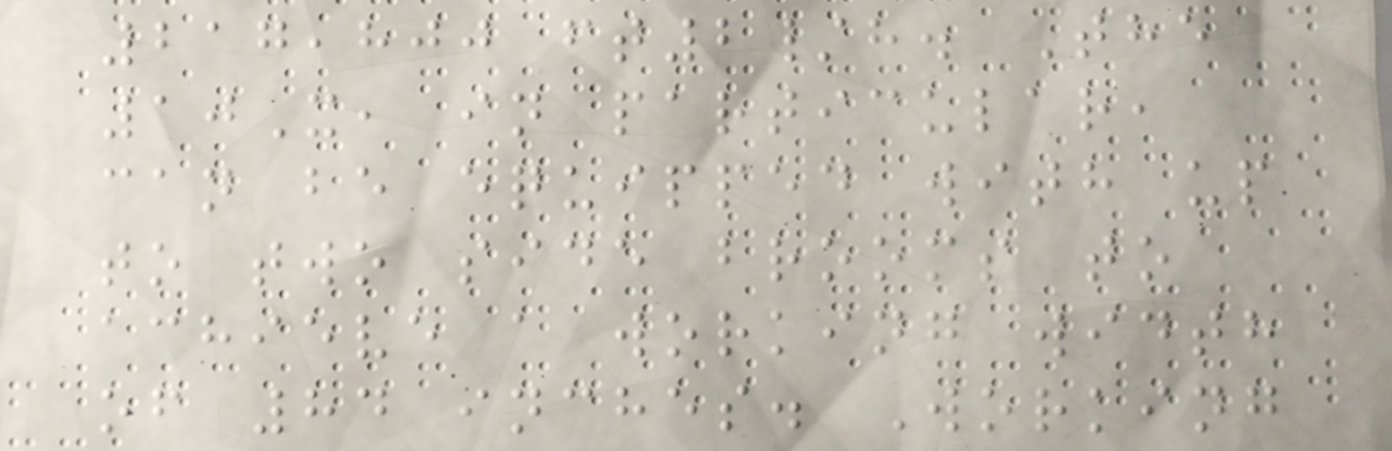217,800 ft2/h. The
10X, in particular,
can be equipped with up
to two side brooms to
achieve a working width
of 84 inches. Working
